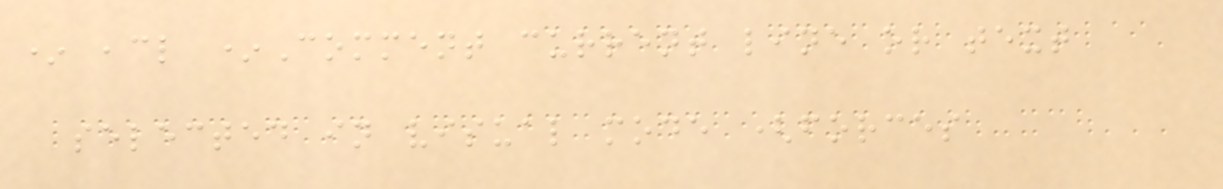* ,cl *Comment current line or text
selected in visual mode (forces
